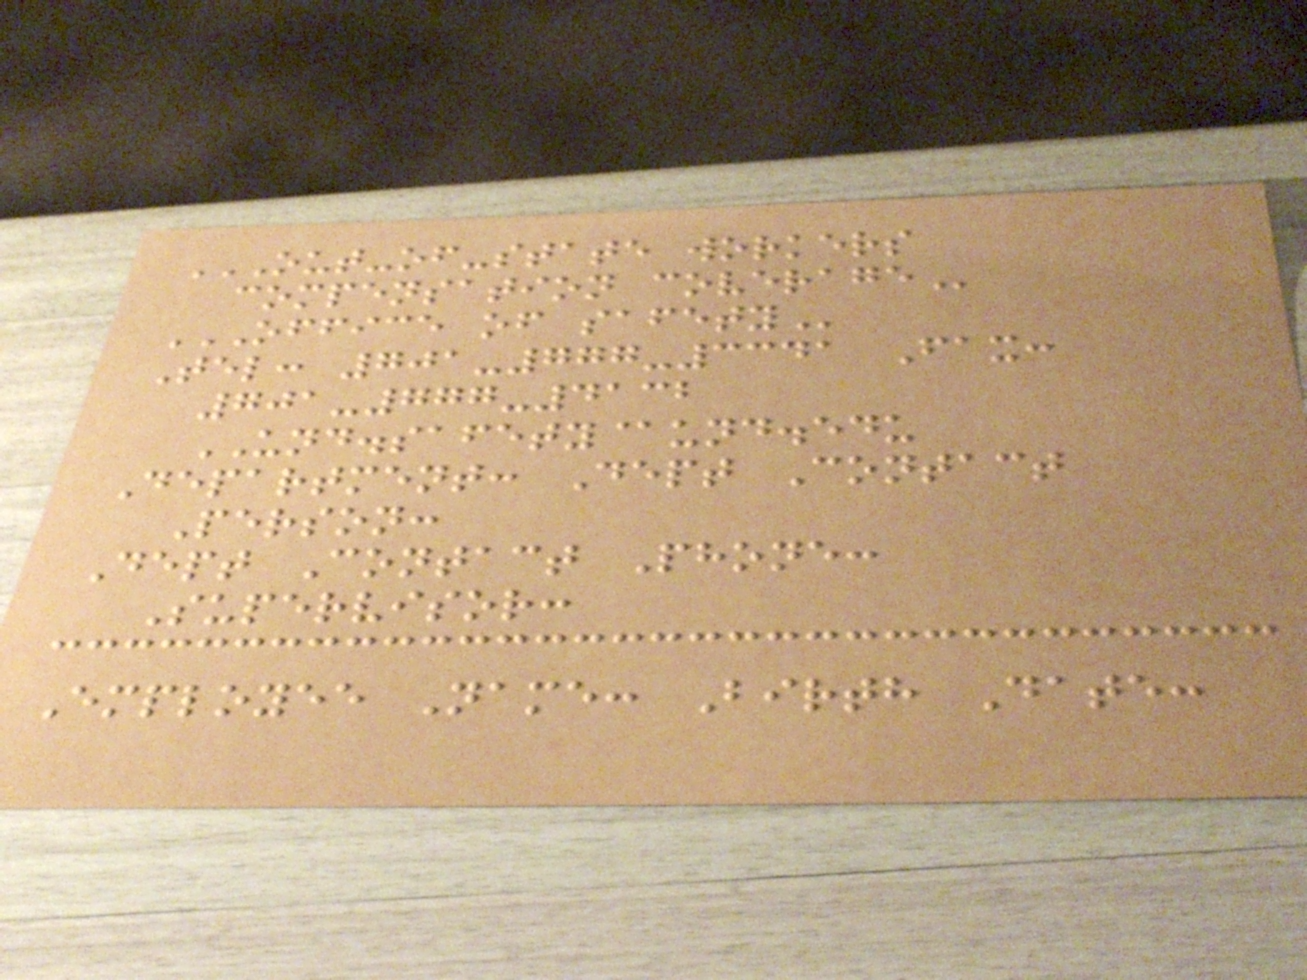OUT-OF-STATE WORKERS
COMPENSATION COVERAGE
OFFICE OF SAFETY
Tel: 701-777-3341 Fax:
701-777-4132
UND.safety@und.edu
Department: Dept Contact
Person:
Dept Contact Phone:
Supervisor:
Employee Name: Birth Date:
